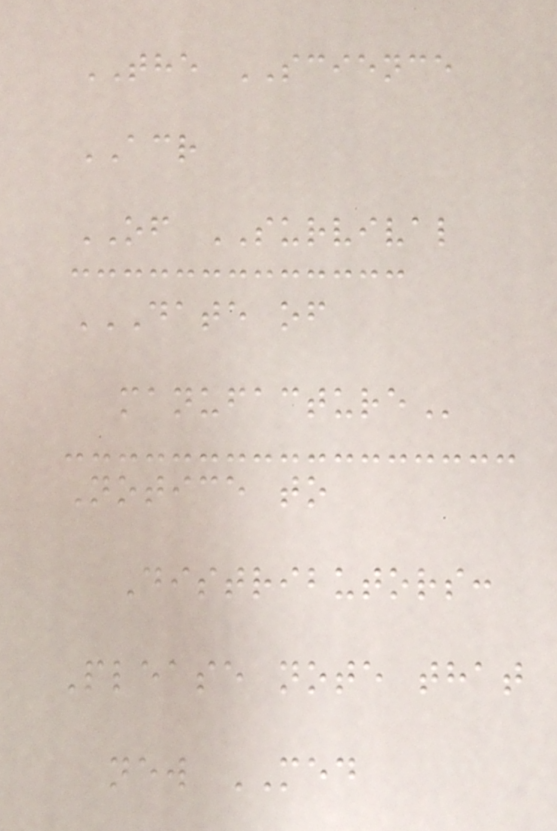THE SCIENCE
ACR
OF SURVIVAL
DATE OF
MANUFACTURE
Notice to
Distributors:
Please note that
new MED
